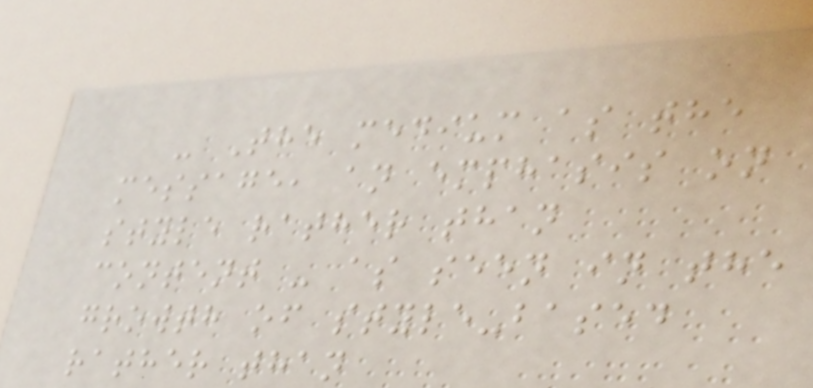- The medium as the
message, an emphasis on
style rather than
content - as seen in the
growth of style-based
rather than
